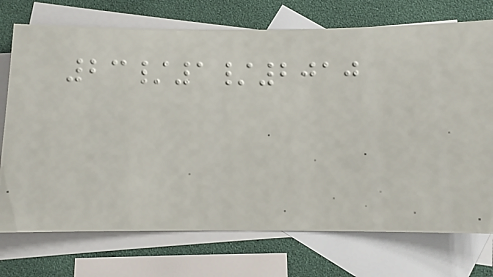23/1/2010
